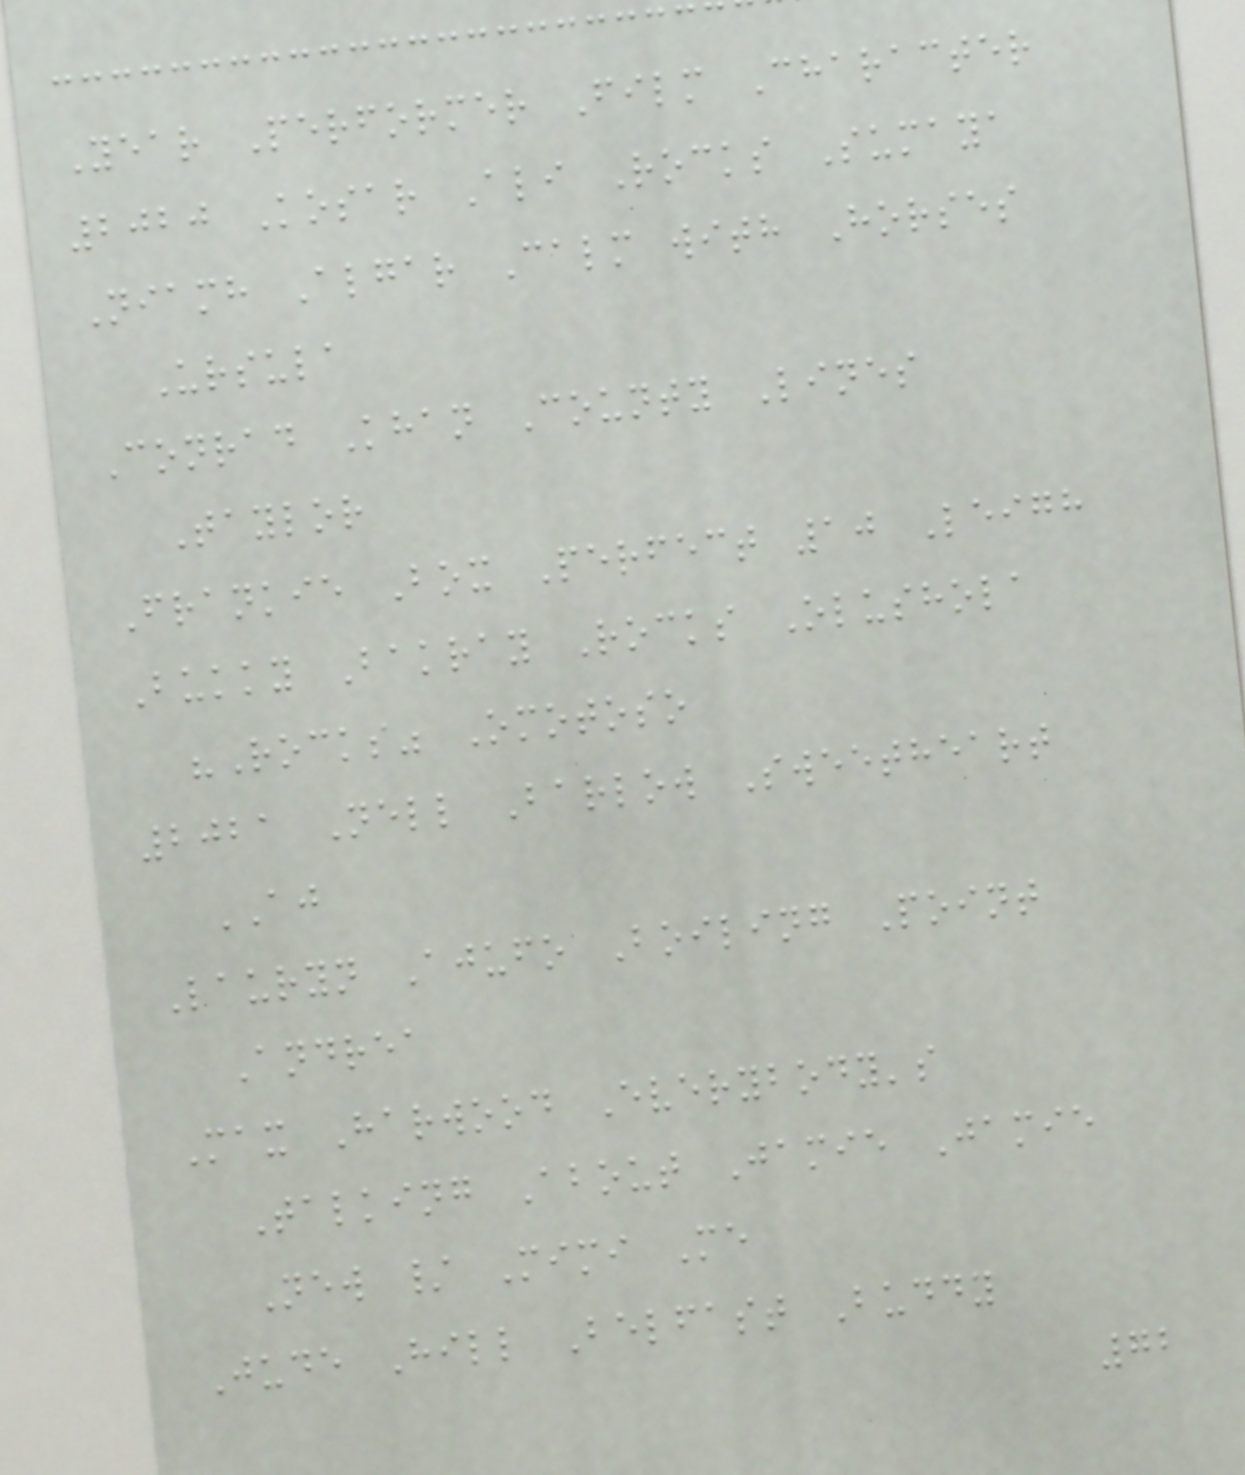Year Performer Film Character
2020 Kosar Ali Rocks Sumaya
Niamh Algar Calm with Horses
Ursula
Conrad Khan County Lines
Taylor
Frankie Box Perfect 10 Leigh
Bukky Bakray Rocks Olushola
"Rocks" Omotoso
2021 Nell Barlow Sweetheart
AJ
Lauryn Ajufo Boiling Point
Andrea
Max Harwood Everybody's
Talking About Jamie Jamie
New / Mimi Me
Jude Hill Belfast Buddy
72
